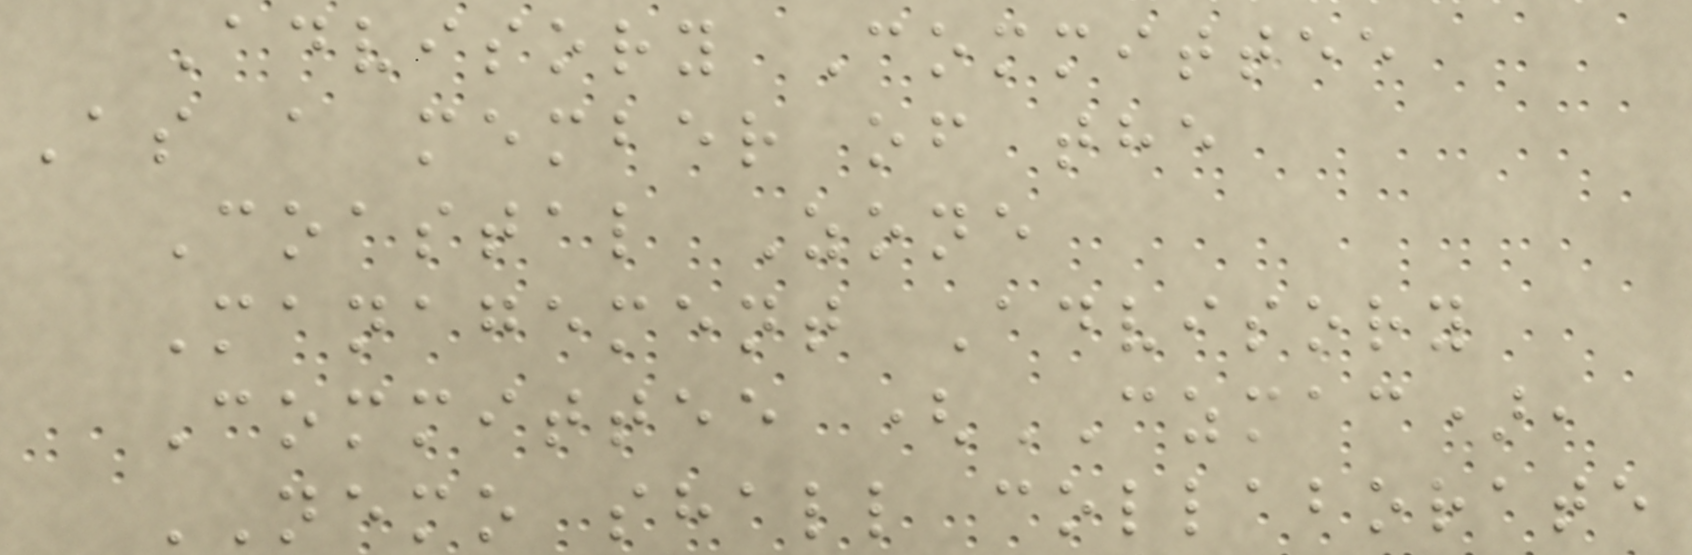Advisory Committee
As a member of the
Coastal Zone
Management Advisory
Committee (CZMAC),
NEMO shall collaborate
